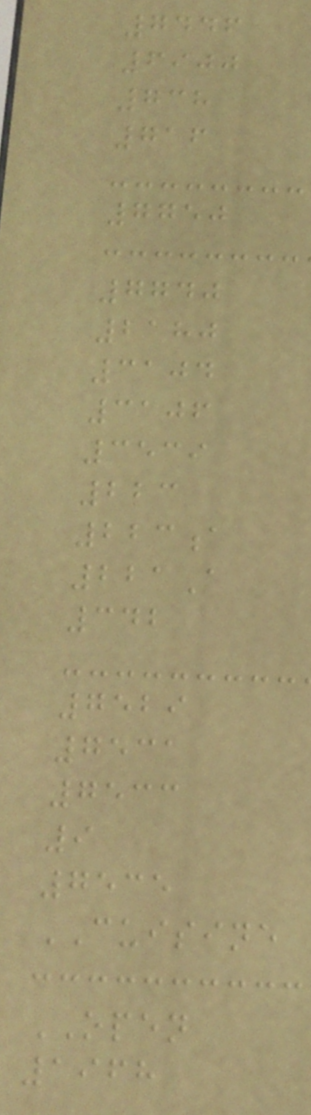7446
6900
738
716
7750
7740
2180
3104
3106
3539
223
223a
221A
342
7529
7531
7533
9
7535
CUISINE
OPEN
1968
